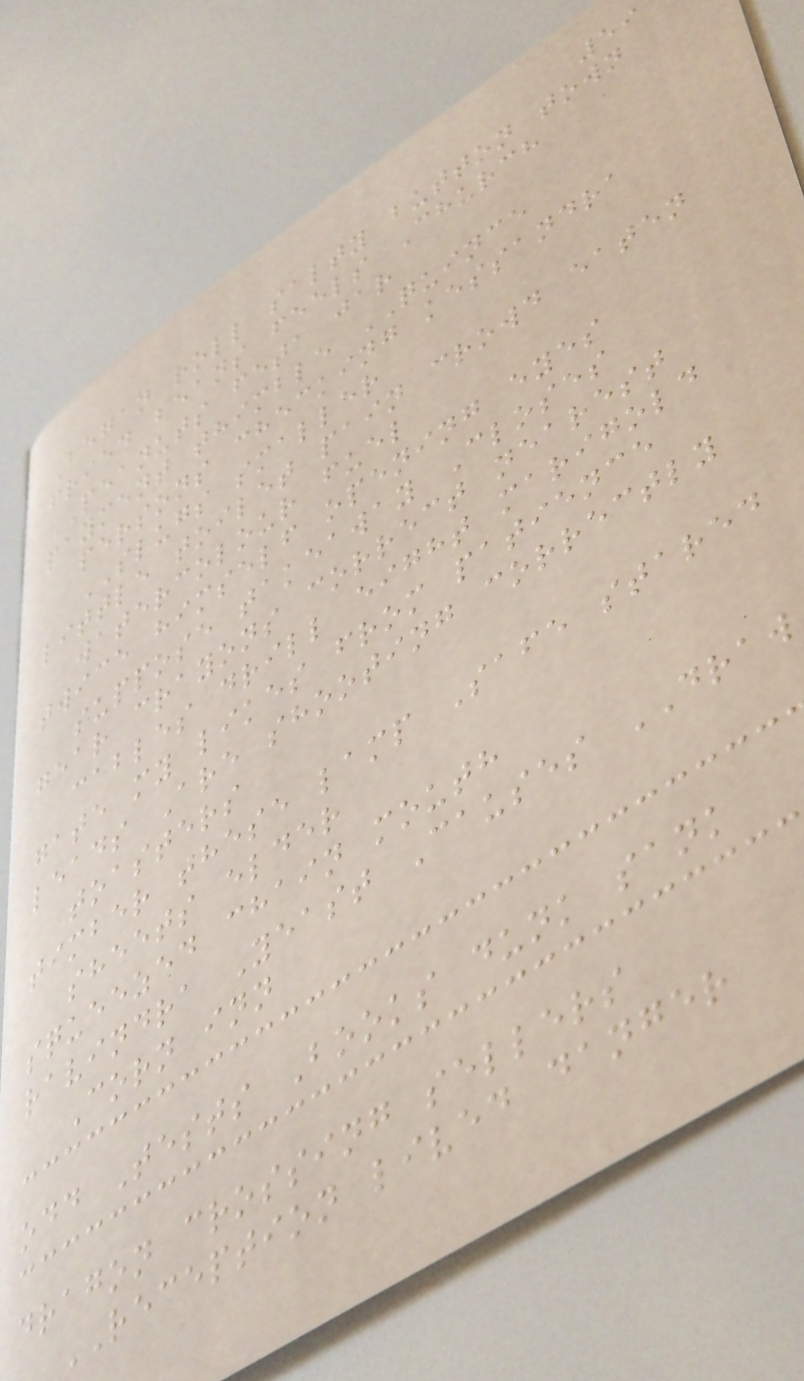59
Began roll salty button town
fried beans feels Church
PEANUTS feta jar
payment thimble QUINCE
persons checking kessandra
SLUGS smaller
little toilet pain crowd eaten
watercolour fuel
twice himself opening eyes
suppose takeaway Closes
gear crayons correct nearest
cables drill eight marigold
gate my likes from patience
leads Are shooting correctly
toasters
timber these lamp Safe stared
sheets elder
squeezed chain mouth
ravindra Yeast Causes DRAW
Corn inn
odd Tests Books dunk sank
dragon crossing sellers
RECEPTION lived danger
